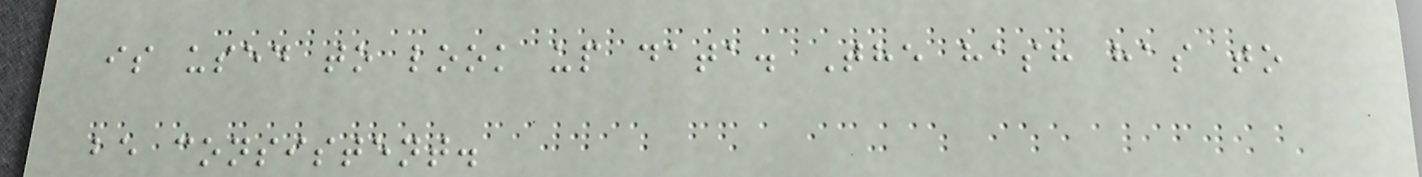is used to look up data. The hash has to
be consistent.
